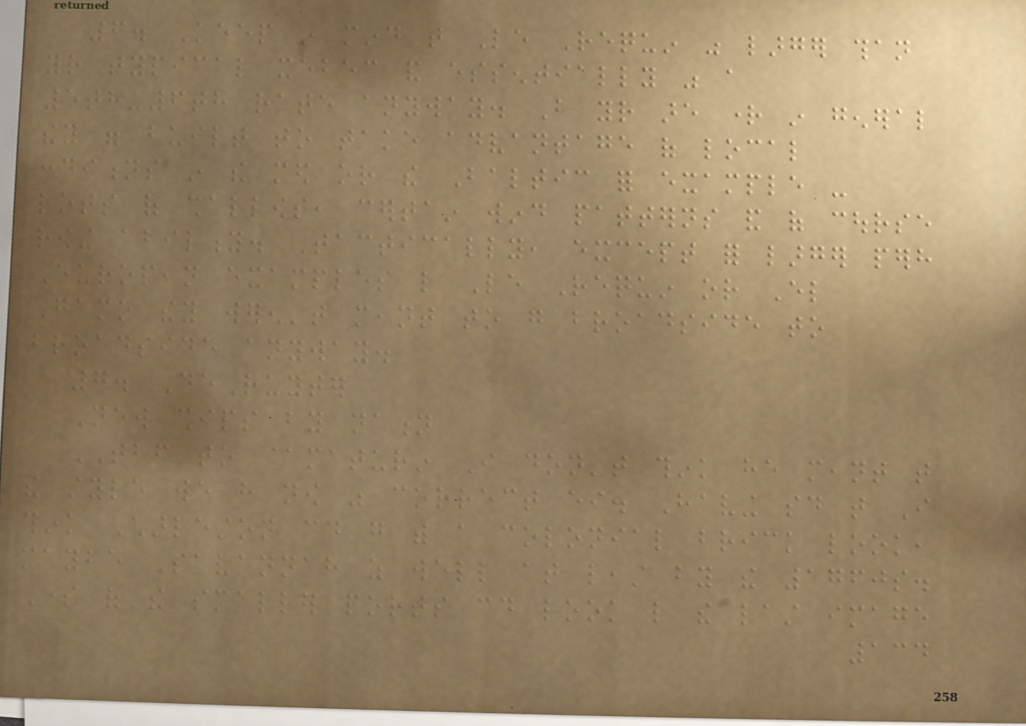6. Keep in mind that Le Requin was larger than
your typical xebec and essentially was a
5th-6th rate anyway. But your are right in general
they were built to take advantage of local
conditions in the med or the Baltic for example -
lots of shallows, certain wind patterns and of course
rowing ability. Tactically, except for larger perhaps
European examples like Le Requin or El
Gamo they weren't meant to go broadside to
broadside anyway.
7. DeRuyter
New ships by nation
TBF to @maturin I don't think he meant that
the style we have now was correct either. Having said that I
think Charleston could go with a colonial brick look,
maybe Savannah as well at least by the 1760s.
Some of the smaller ports could look like the last image
134
